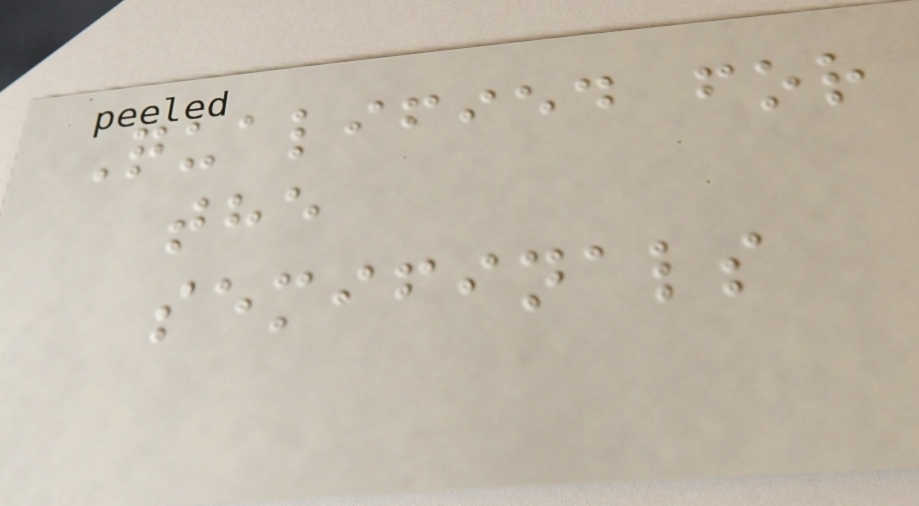Qualified for
the
semifinals
